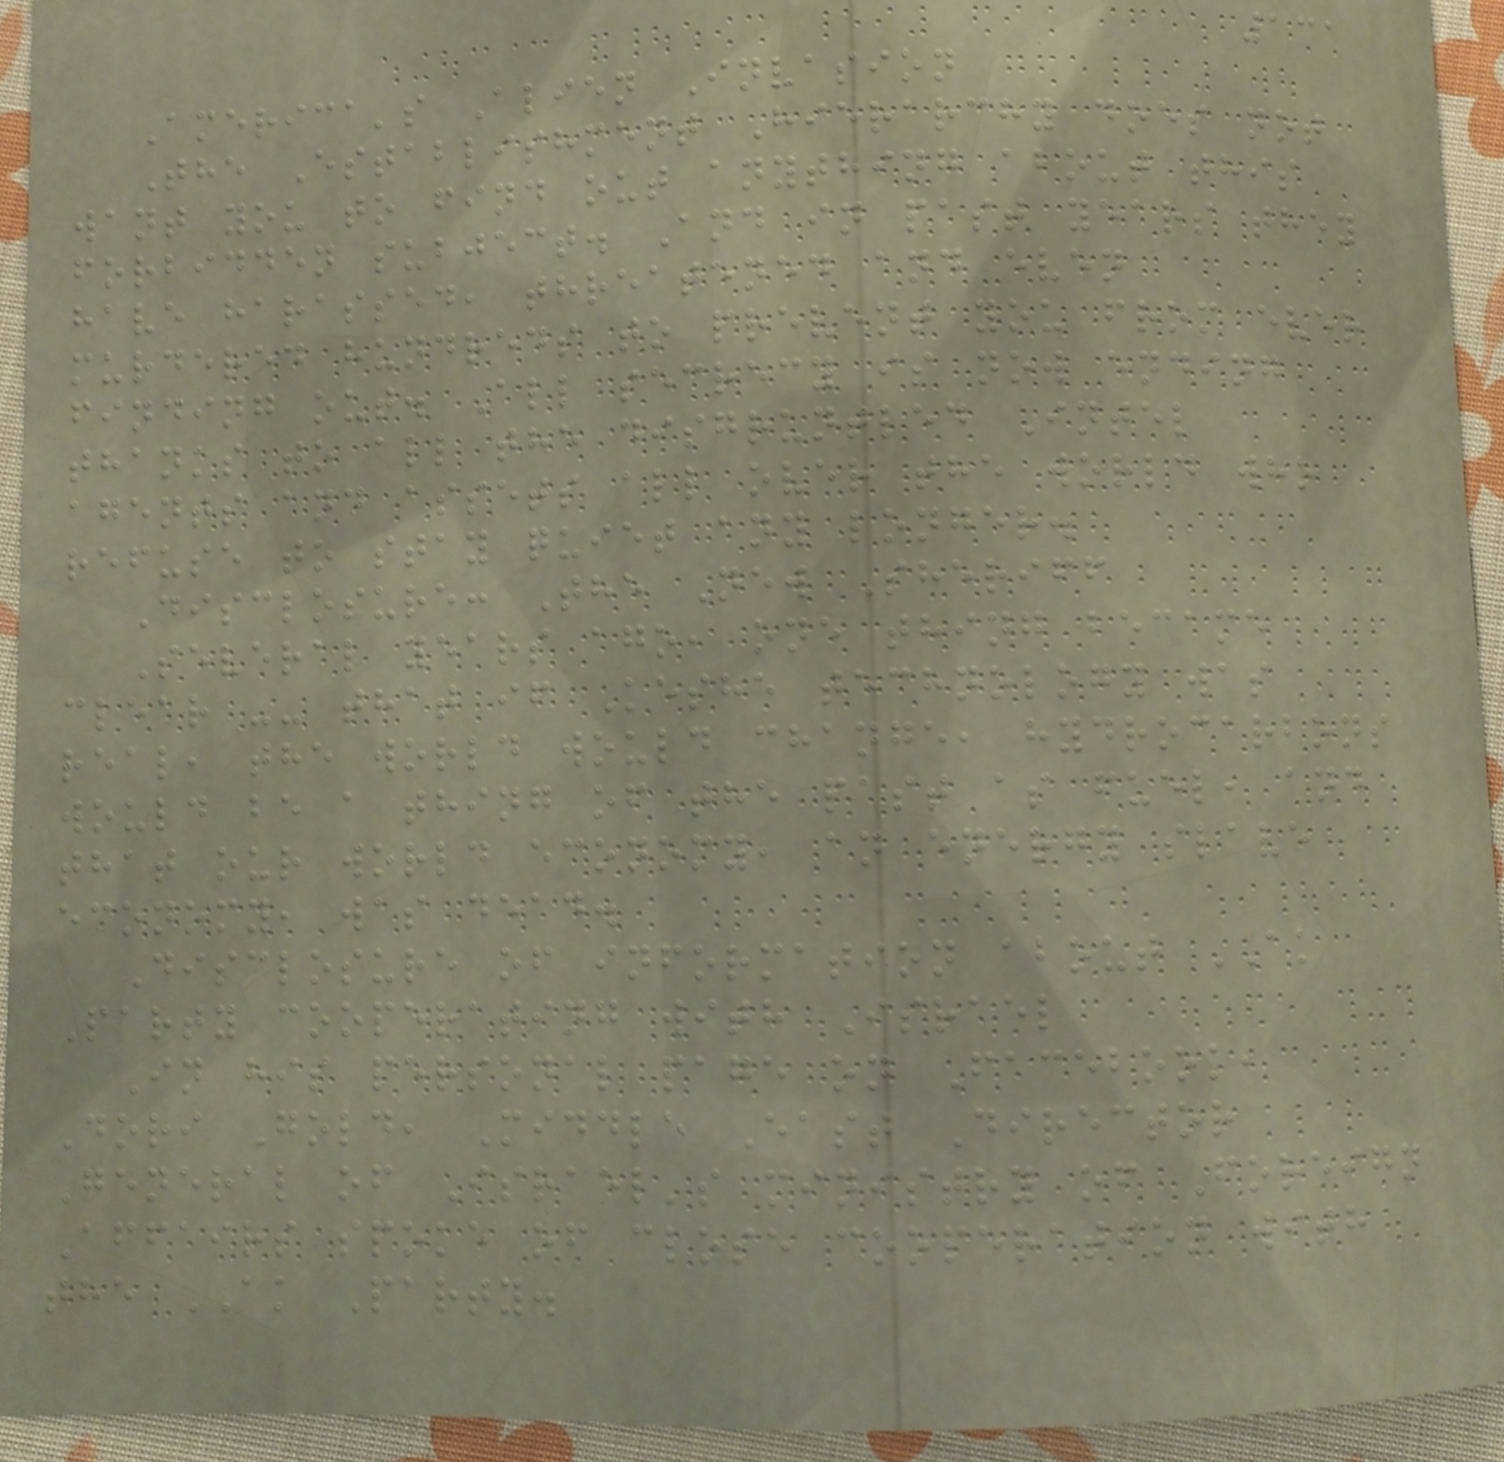131
America's Alien Invasion
The Establishment Hierarchy does not
want you to find out anything about this
forbidden subject. And in past years they
have harassed, threatened and even
murdered hundreds to prevent you from ever
finding out. All secrecy is now ending
thanks to all the disgruntled Intel
agents and assets all over the world who
refuse to stay quiet any longer.
Disclosure: The New Sheriff
Several years ago, one thing became
clear -- that if Keshe technology was
real, the world would change, hydrocarbons
would be a thing of the past as fuel, and
that our world economy, an energy slave
economy, was dead.
Disclosure of information about AK
Party cooperating with Israel
In his personal page on Facebook,
Dori Gold, Middle East Director
General of Israel's ministry of Foreign
Affairs spoke of close cooperation with
the AK Party.
